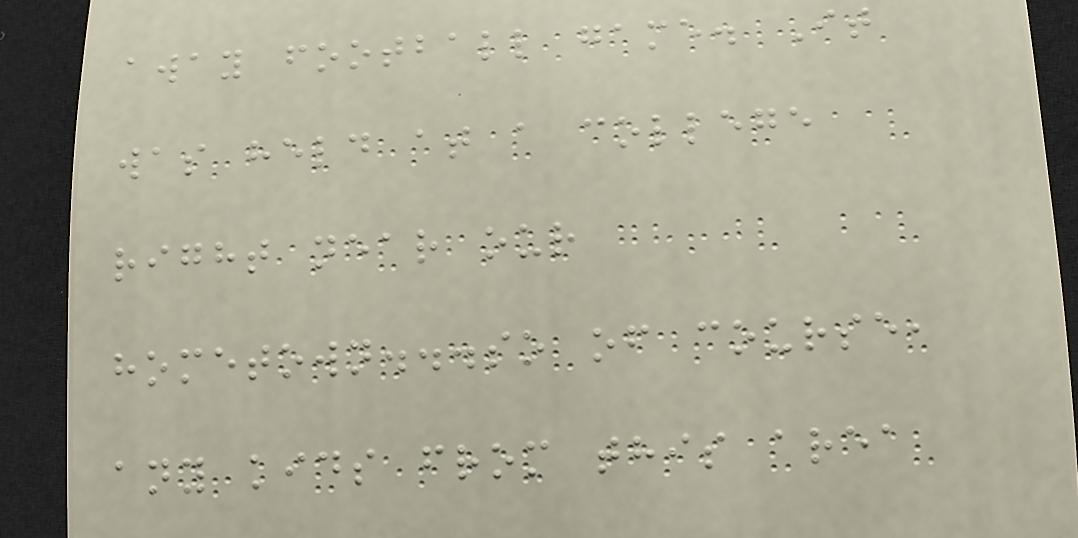away football game. It
was held at a college
right near our
hometown...so of course,
any kids from this area
